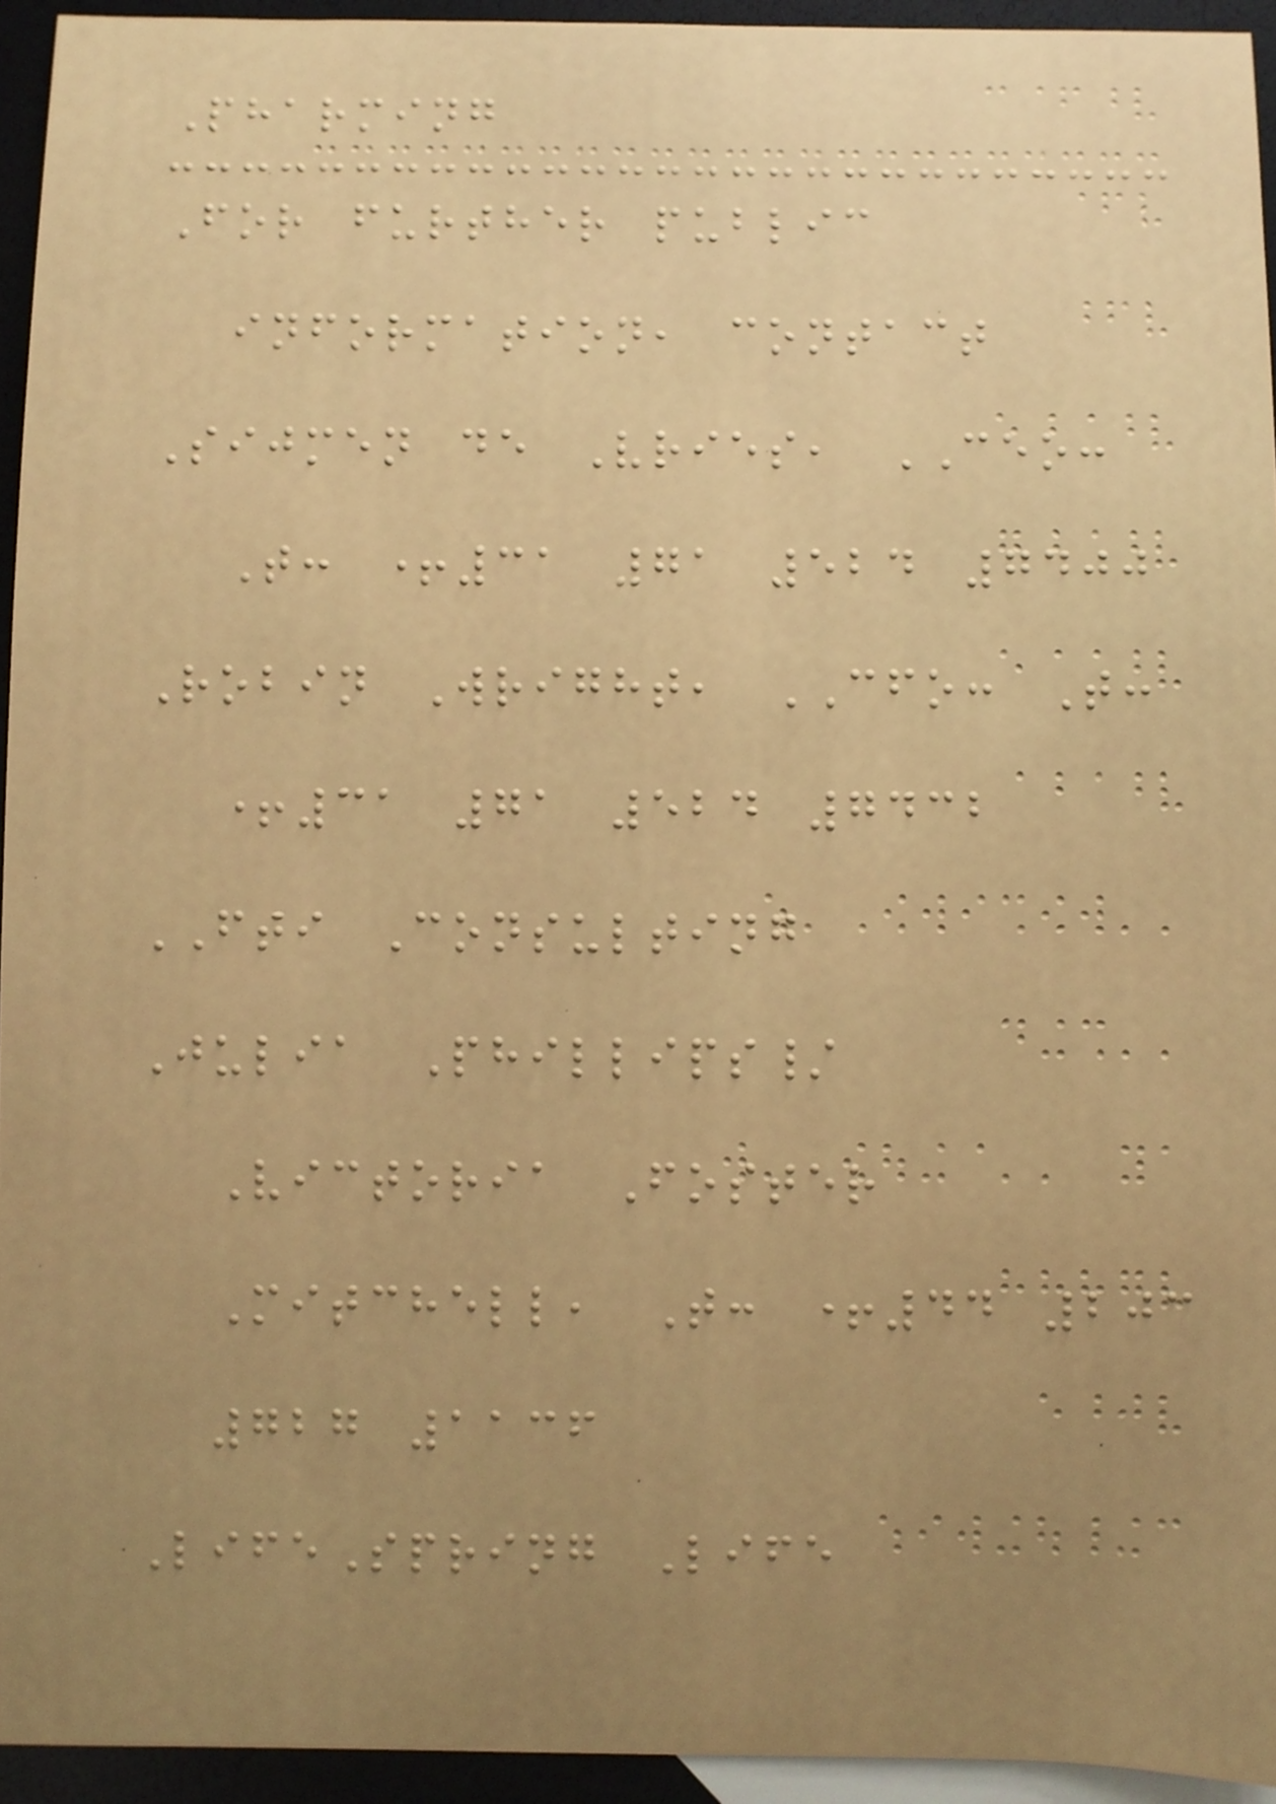Pharming
For further public
information, contact
Sijmen de Vries, CEO:
T: +31 71 524 7400
Robin Wright, CFO: T:
+31 71 524 7432
FTI Consulting
Julia Phillips/
Victoria Foster
Mitchell, T: +44 203
727 1136
LifeSpring Life
